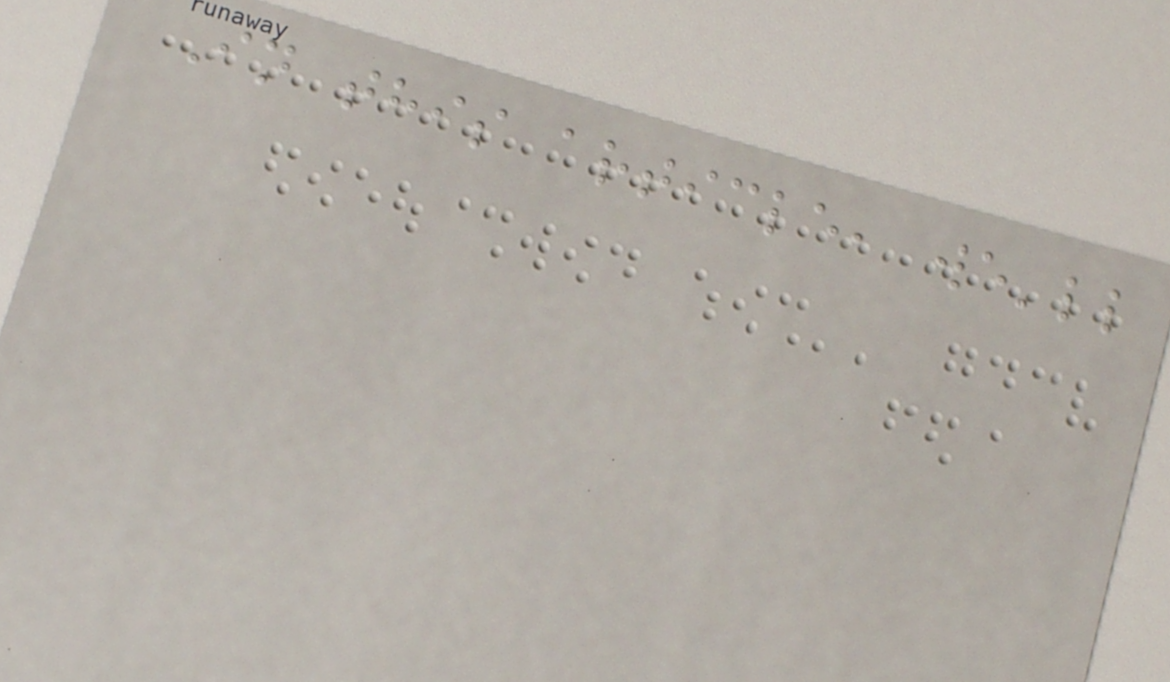In this article, we'll
